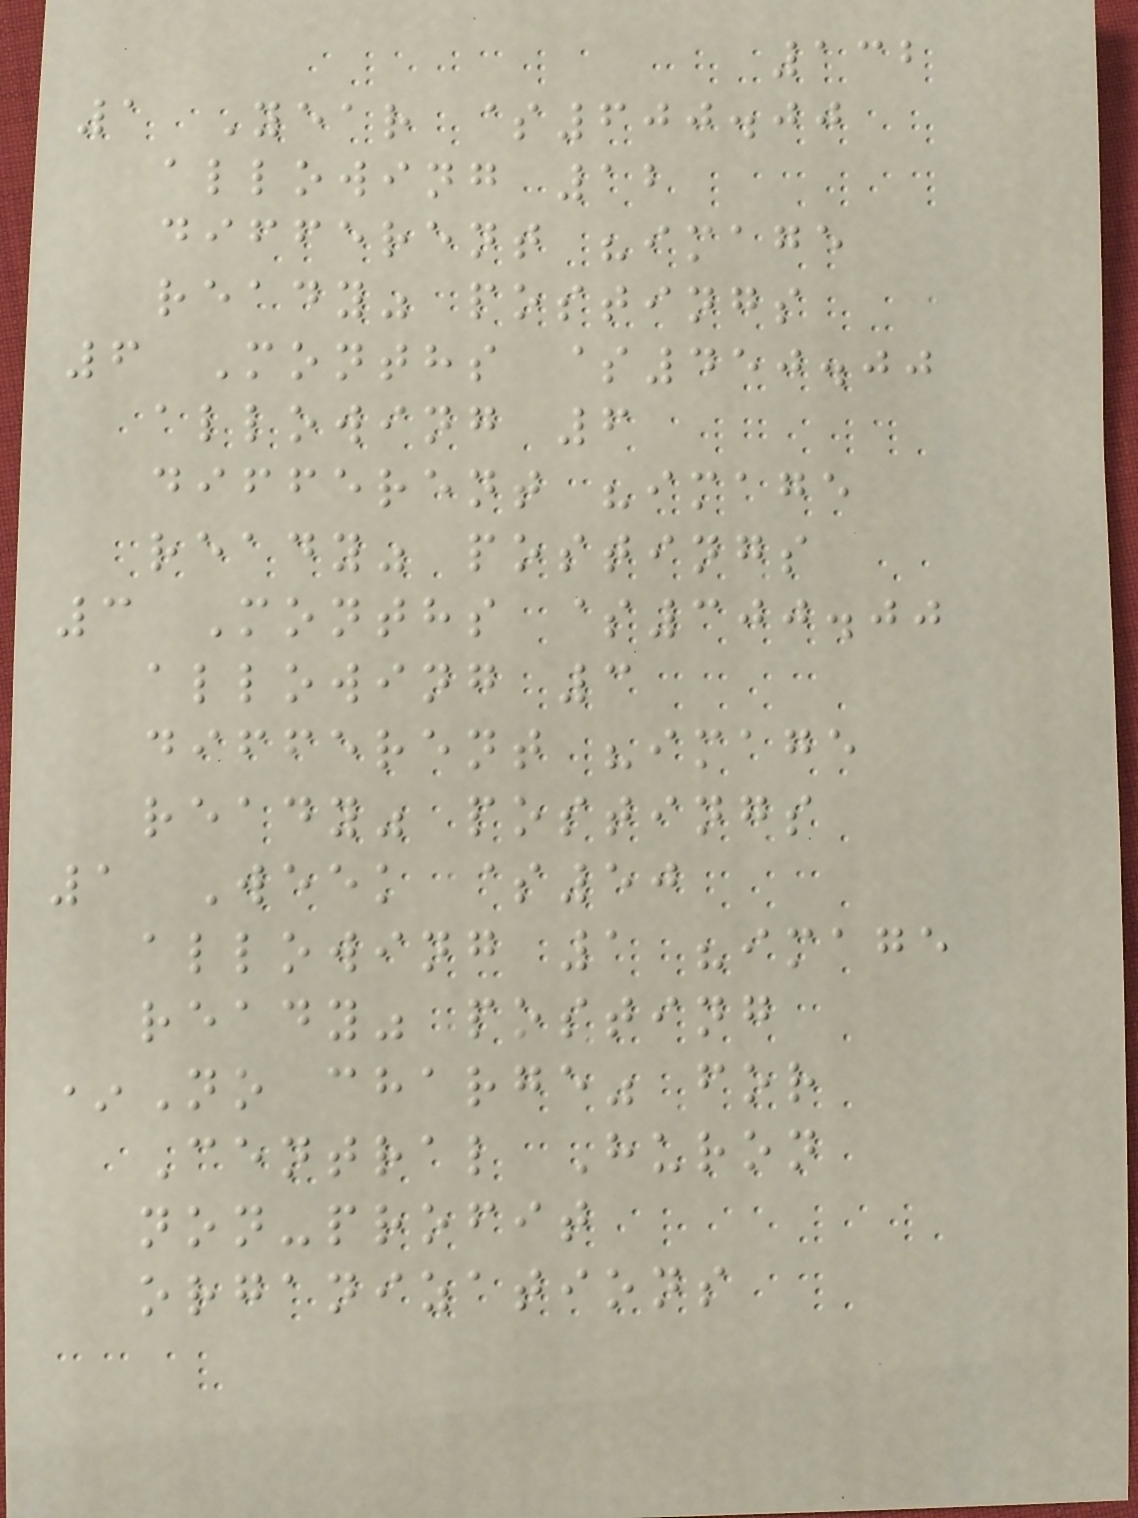132
1 Year $600.00
allowing 12
different "image
ready" postings
6 Months $450.00
allowing 6
different "image
ready" postings
3 Months $300.00
allowing 3
different "image
ready" postings
1 Week $50
allowing 1 "image
ready" posting
*No charge" for
Central Huron
non-profit
organizations
